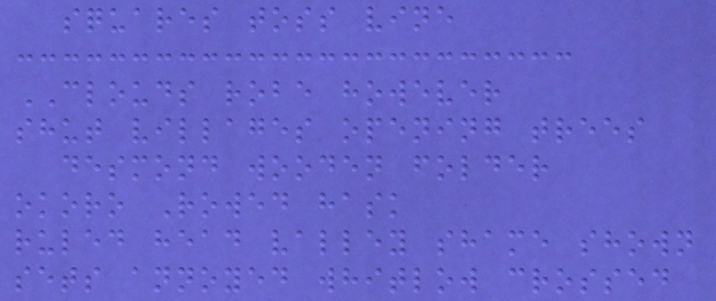squares toss vine
CLOUDS robe however
shut villages opening trees
desmond wooden folder
okoro Rowed hask
ruled head valley shame shown
sets annoyed whitlow crossed
